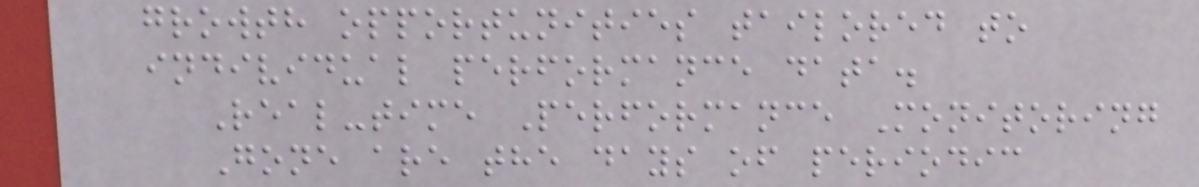growth opportunities tailored to
individual performance data.
Real-time Performance Monitoring
Gone are the days of periodic
